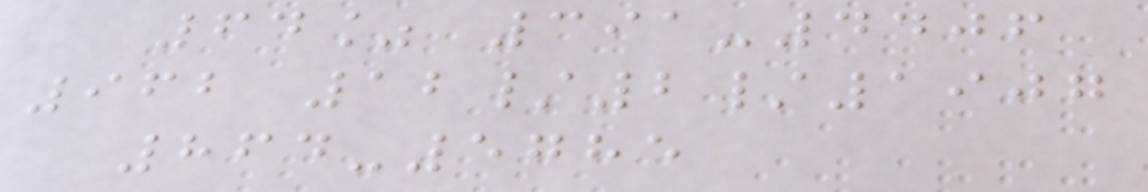64% 391-4406
962 12/2/1907
864-5785
